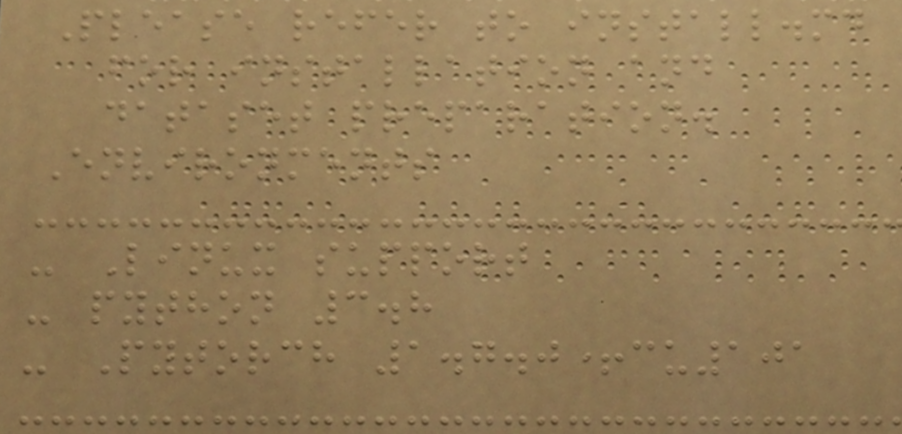Please refer to install.md
for installation and
dataset preparation.
Environments
- Linux support
- python 3.8
- Pytorch 1.7.0+cu101
